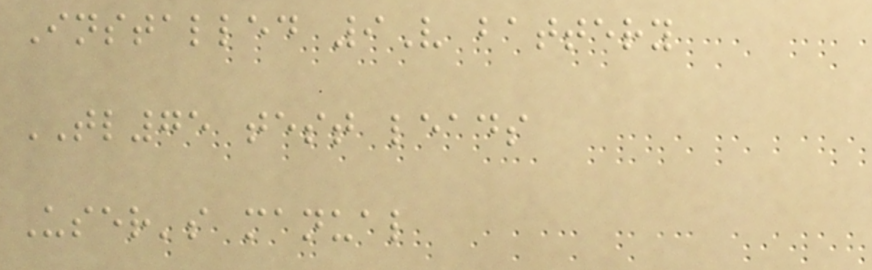Installed 9V battery
TL75 test leads
User's manual
